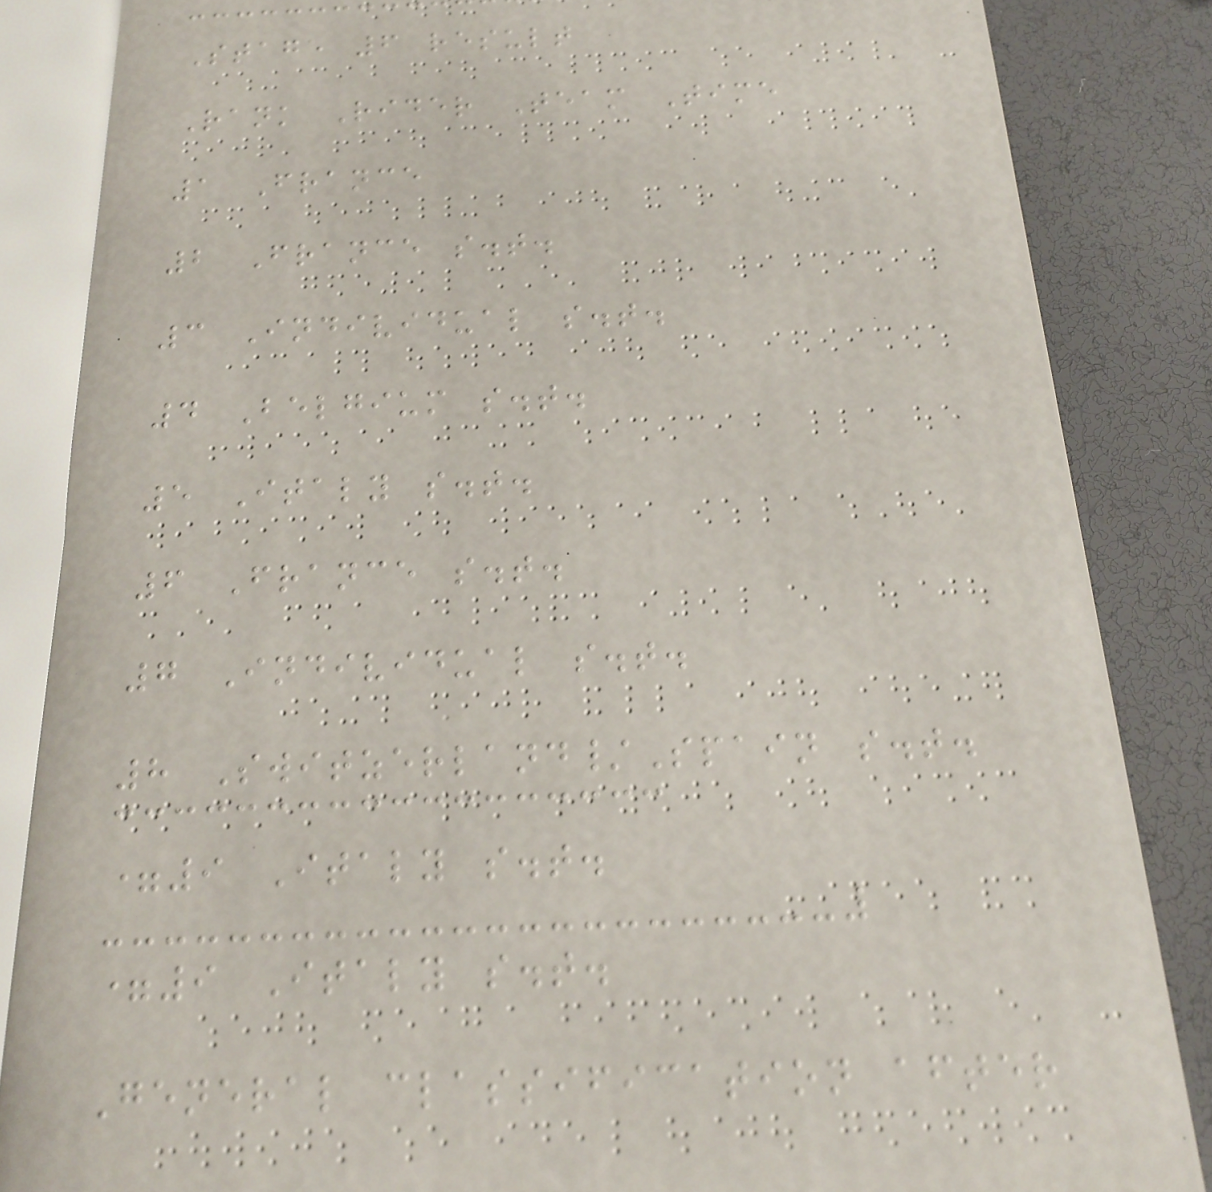Stage 6 result
Rank Rider Team Time
1 France
2 France s.t.
3 Individual s.t.
4 Belgium s.t.
5 Italy s.t.
6 France s.t.
7 Individual s.t.
8 Switzerland/Spain s.t.
=9 Italy s.t.
=9 Italy s.t.
General classification after
